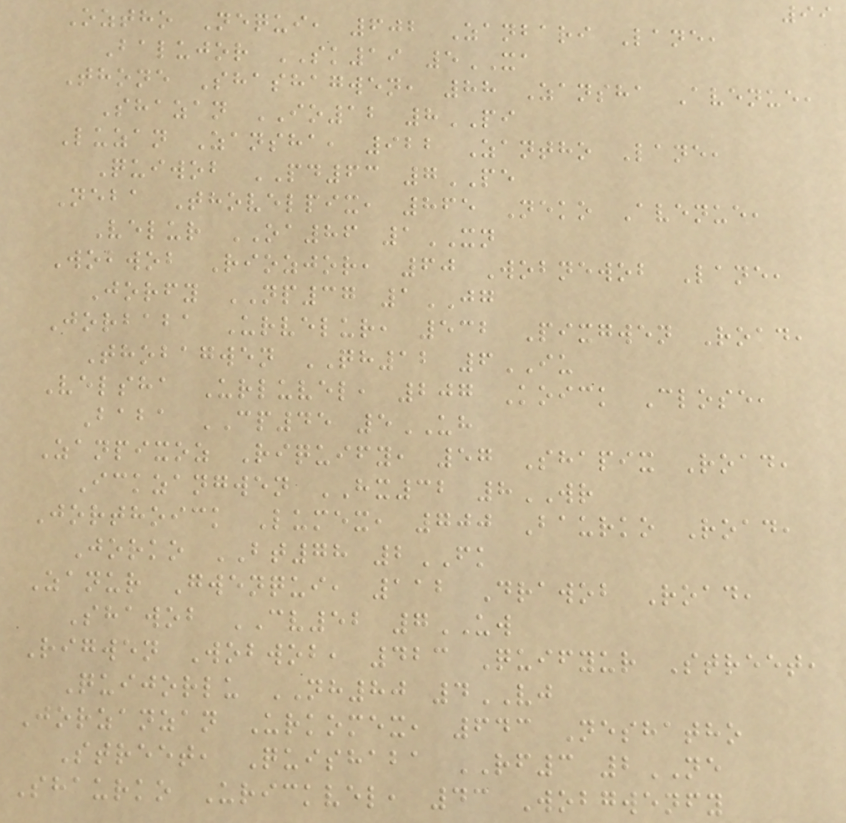99
Oztho Nequi, 602 Zanbari Lane,
Balujor SK19 5XA
Thone Shashagwen, 88 Zansha Avenue,
Shazan IO12 8PI
Luzan Zansha, 922 Zantho Lane,
Quiwob PD63 7PE
Neba Thovelpix, 865 Neko Avenue,
Velur OA86 1XN
Wobwob Riozjor, 60 Wobnewob Lane,
Jorfy NP37 1JG
Jorbaba Urvelur, 532 Pixgwen Road,
Thobagwen QH12 6IU
Velsha Urluvel, 207 Koick Close,
Baba CP45 5UH
Zanpixoz Riquify, 57 Shapix Road,
Ickzangwen HX32 8WR
Jorthoick Lumex, 700 Baurko Road,
Jorko BT78 2FK
Zanur Gwenqui, 112 Drawob Road,
Shawob CV52 7UW
Rigwen Wobwob, 423 Quifyur Street,
Quijorlu NH80 4VJ
Jorzanzan Urkomex, 643 Neshatho
Street, Quishaba RF3 2NE
Shaurko Urickvel, 43 Wobgwenfy
